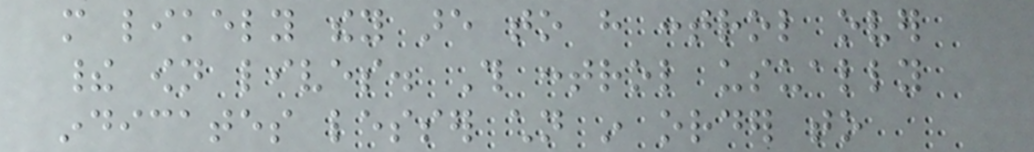more likely they are to have control over
their own lives. This control usually
indicates lesser children in order to
